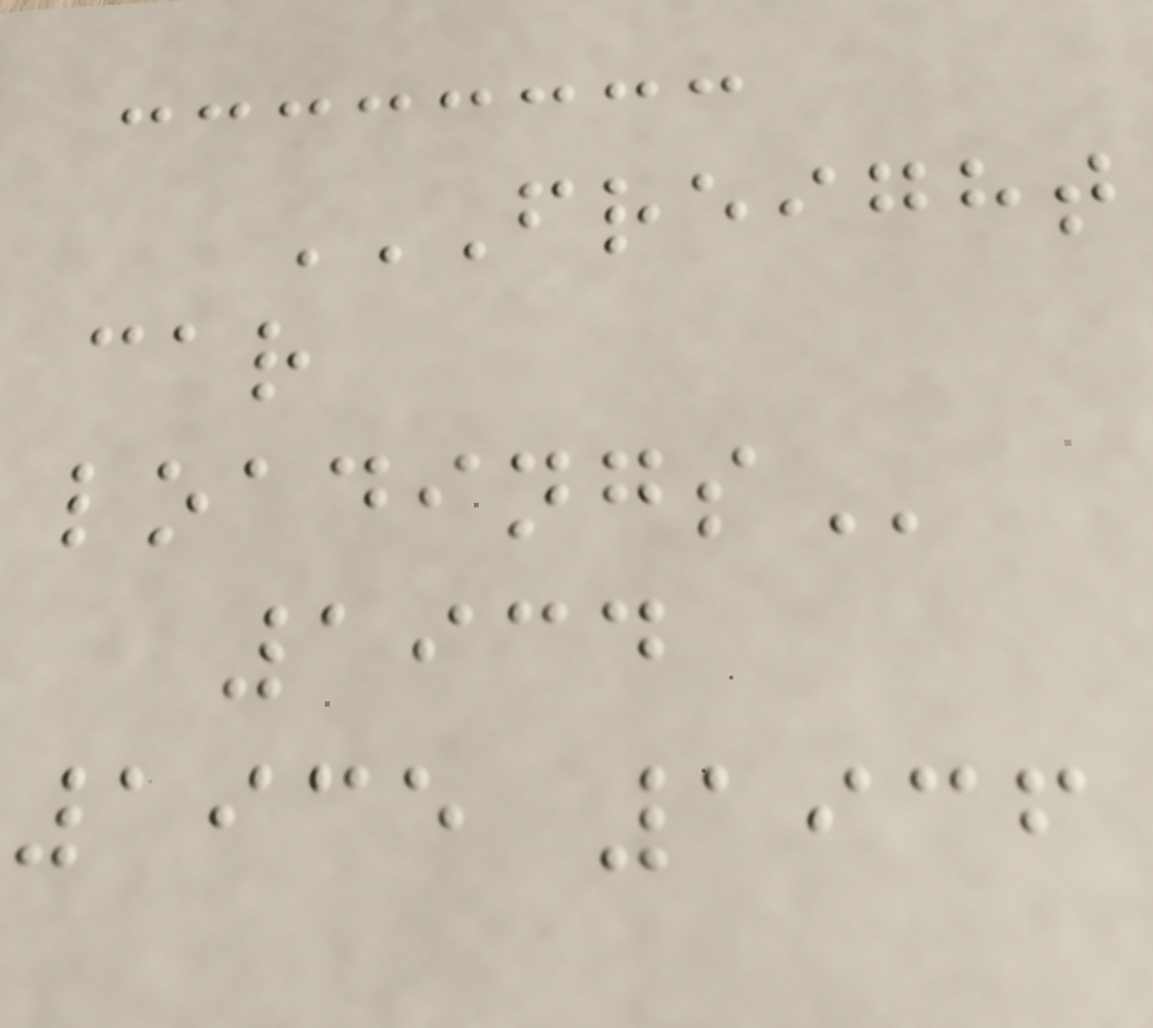FREIGHT
CAR
LOADINGS
1934
1935 1936
